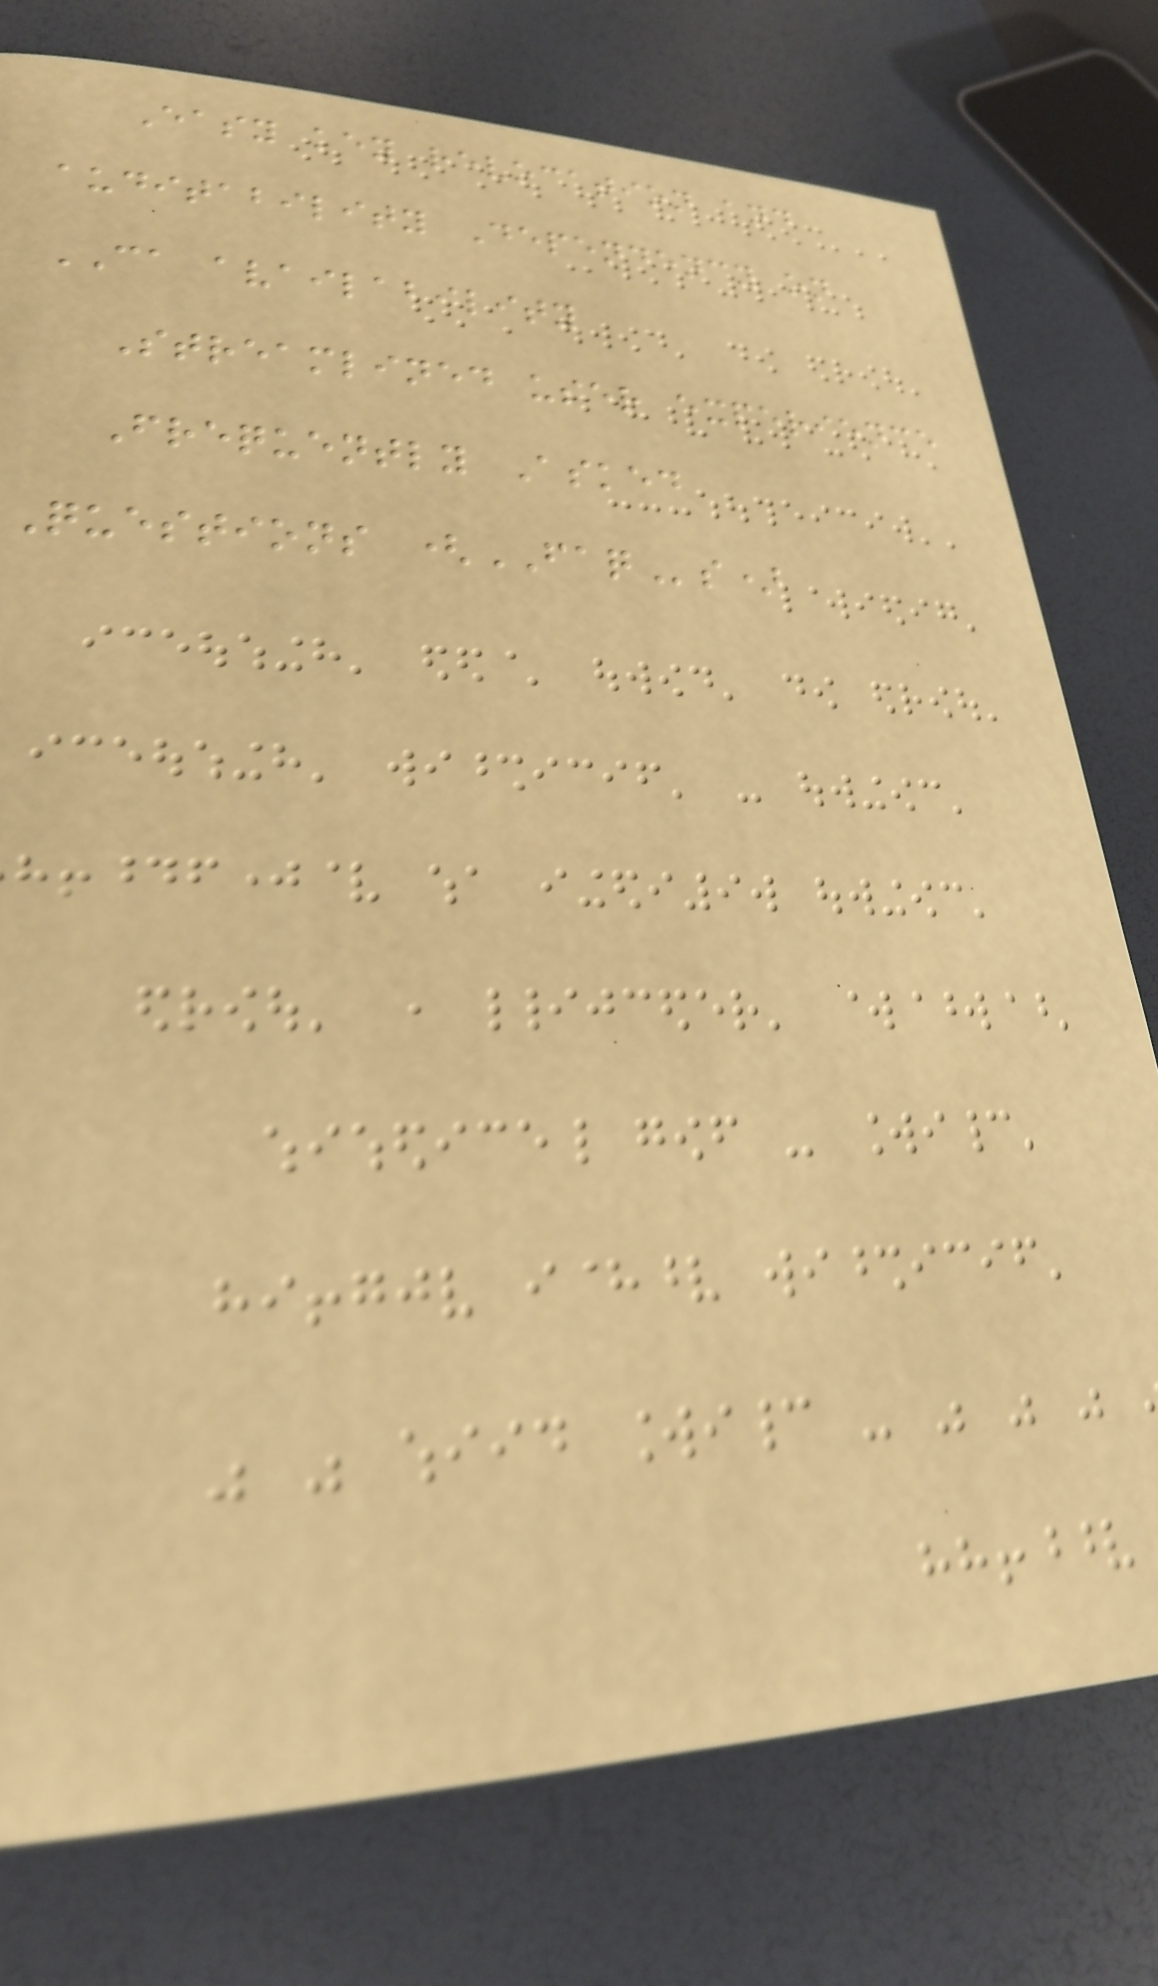Easy key revocation and
auditability Dependency on
CA availability
Streamlined user experience
Frequently Asked
Questions (FAQs)
